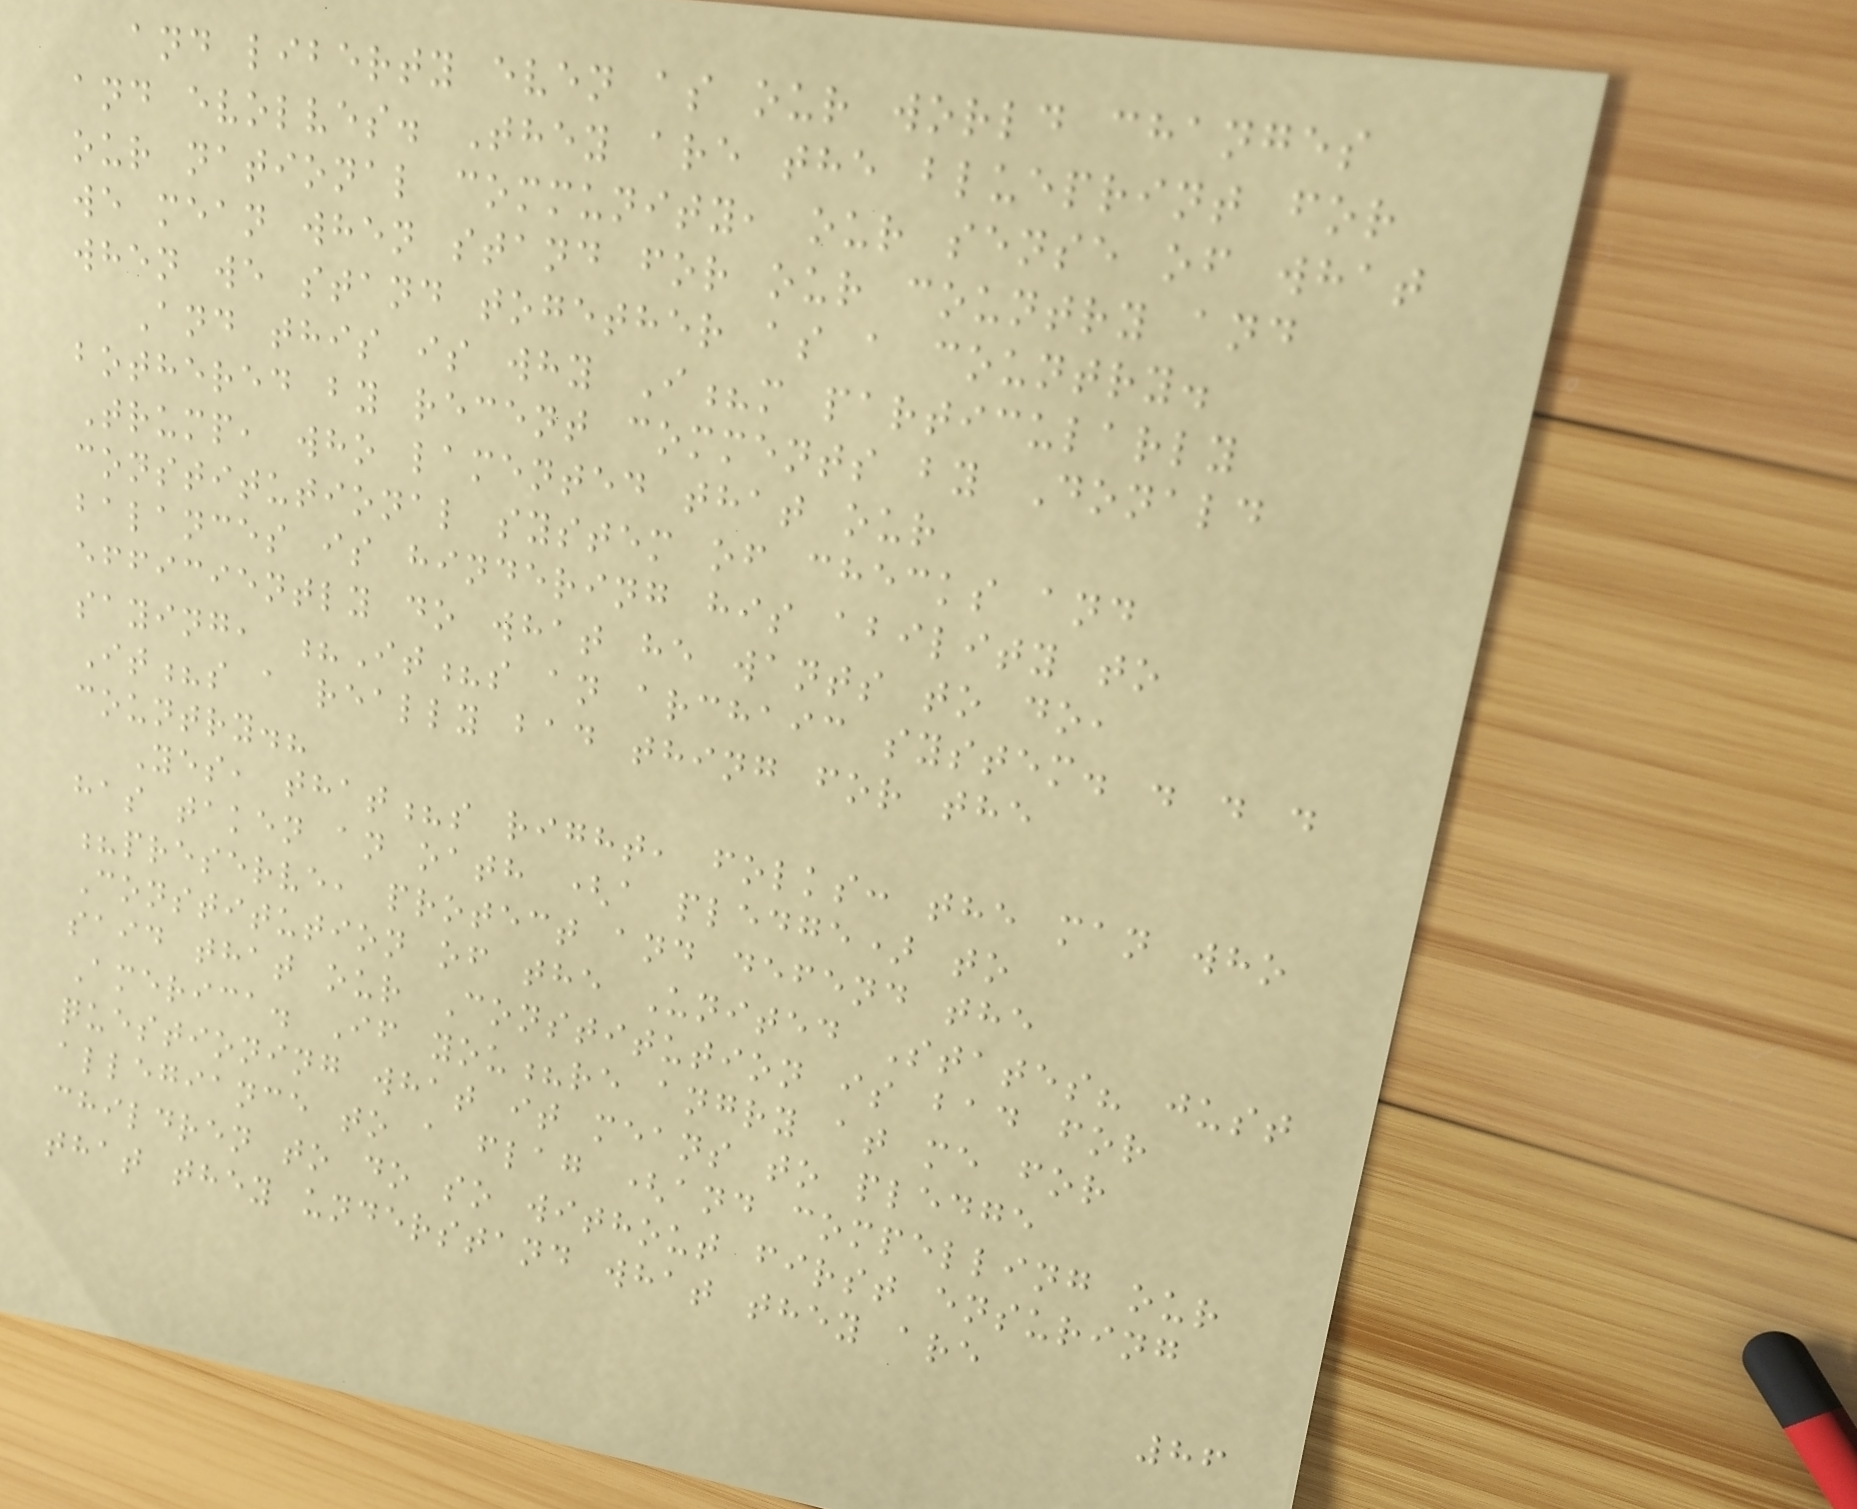and liberty even as our world changes
and evolves. They are the blueprint for
our national community, our sense of what
we mean when stand for our country and
when we stand together as a country.
And this is why I?m particularly
bothered by recent comments by Donald
Trump, who lamented that our
constitutional system of checks and
balances is hindering his ability to
efficiently do what he wants to do,
saying, ?It?s an archaic system. . . .
It?s a really bad thing for the
country.?
Yes, that?s right, folks: the man who
has taken an oath (a pledge) to
?preserve, protect and defend the
Constitution of the United States? just
said that our Constitution is bad for
America. If you?re angry at me for
questioning what it means to pledge
allegiance to a flag (and compelling our
children to do so without first ensuring
that they understand what they are
86
